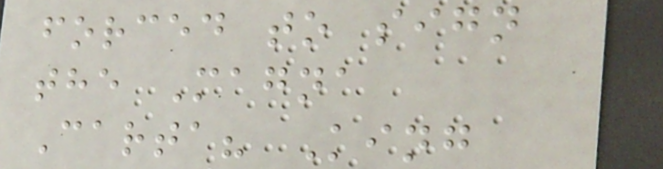forced to sign
the Magna
Carta? King
